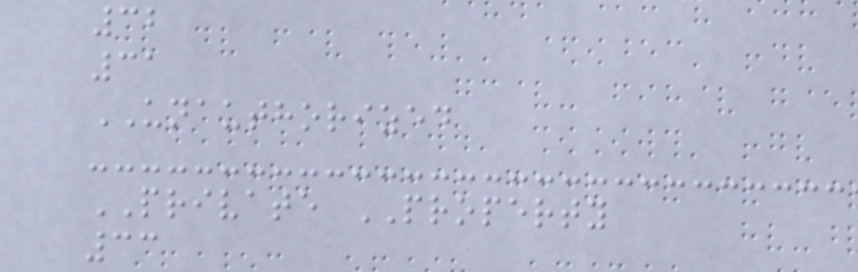32
31
UNAUTHORIZED
PRIVATE PROPERTY
33
